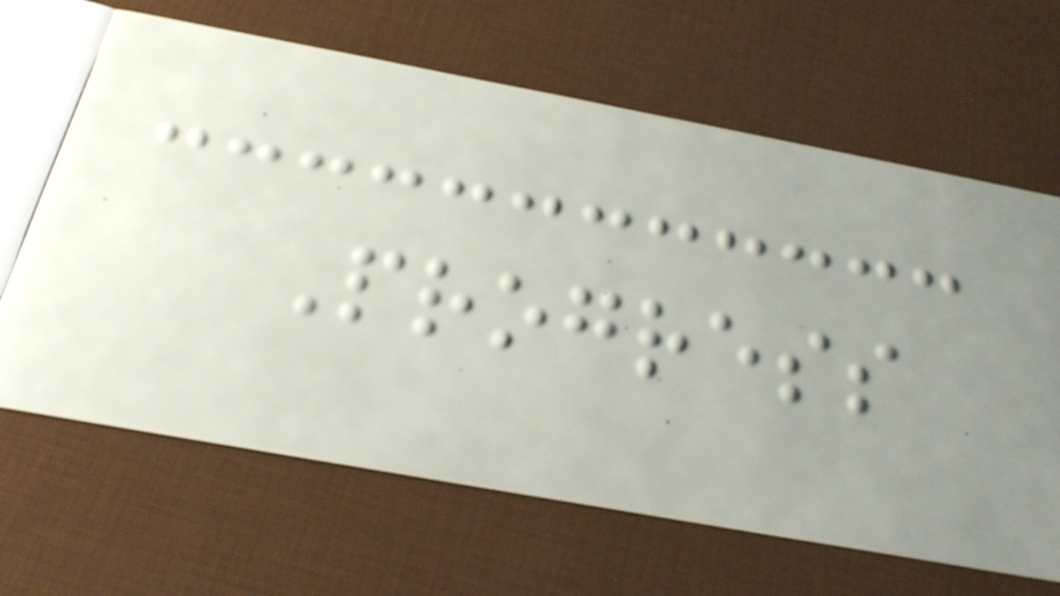Progress
